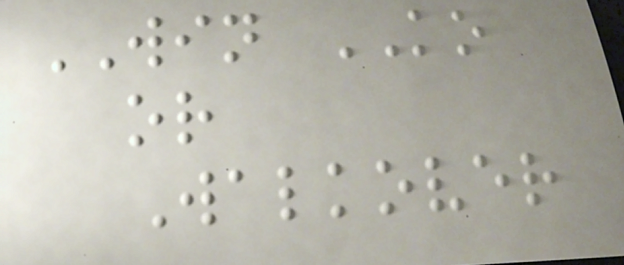WIN KO
or
Walkover
